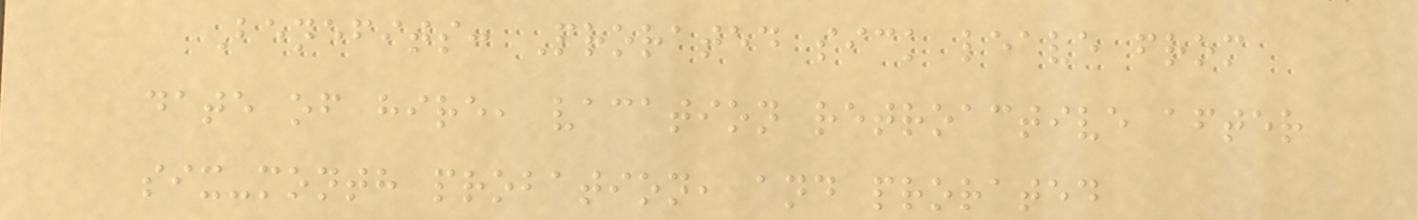Benefits: Prorated sick leave from
date of hire, vacation retroactive after
six-month probation, and prorated
